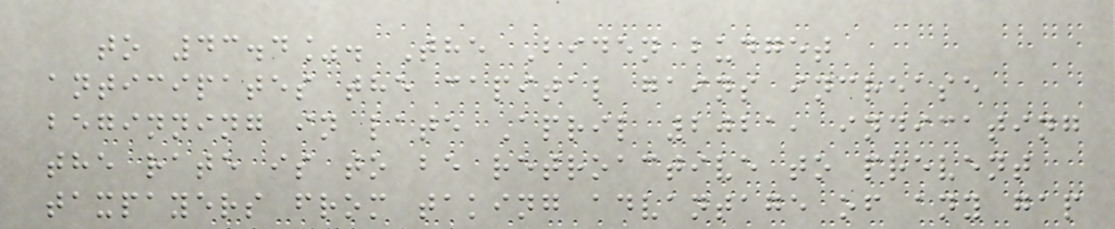to 43.4%. The Biden budget
anticipates the capital gains increase
beginning in late April 2021, indicating
the rate is to be retroactive to prevent
taxpayers from taking advantage of any gap
